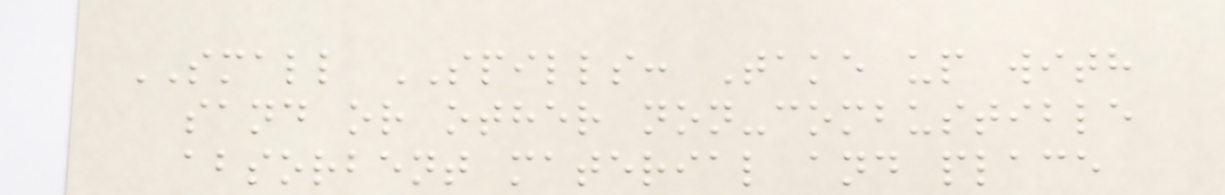SMALL SPILLS: Take up with
sand or other non-combustible
absorbent material and place
